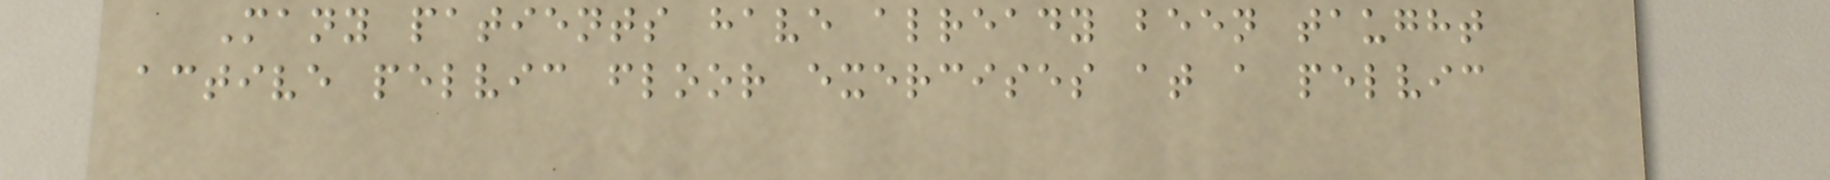Many patients have already been taught
active pelvic floor exercises at a pelvic
